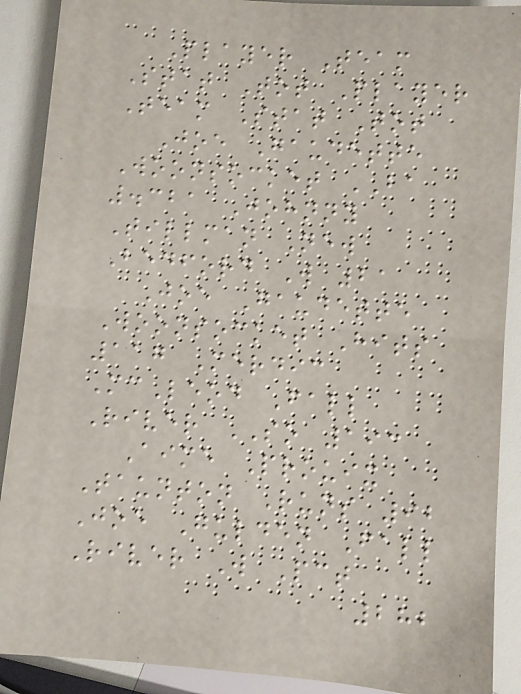Player Team
Stat Tot Player
Team Stat Tot
Joe Gaudette
Woonsocket BA
.321 Johnny
Tillman New
Bedford W 21
Joe Gaudette
Woonsocket Hits
117 Merdic
McLeod Fall
River SO 193
Aime Prouix
Taunton Runs 92
Joe Gulden Fall
River W Pct
282
